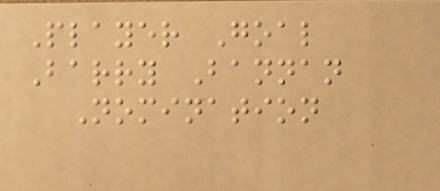Player Goal
Barry Bannan
Nomination
